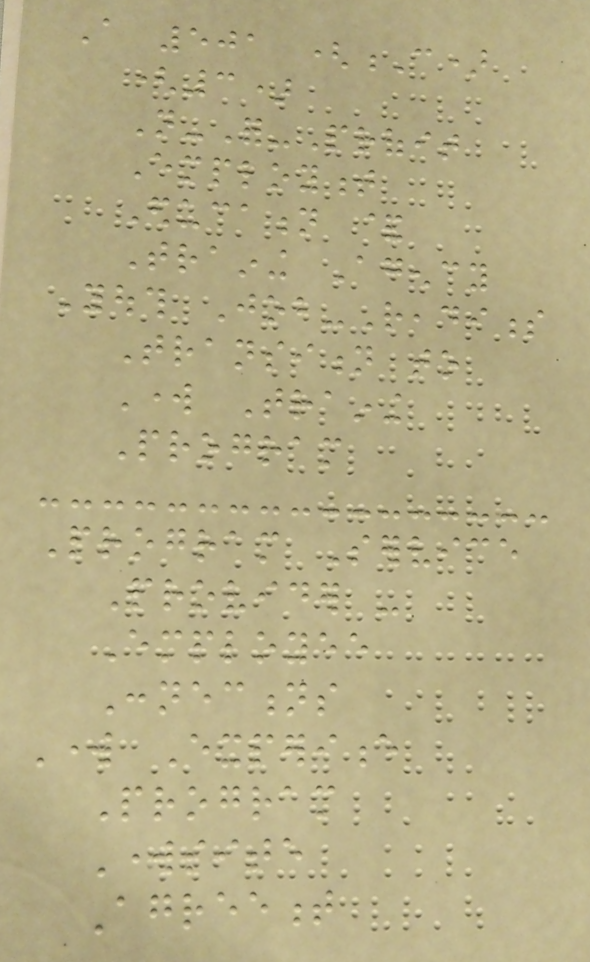A 501 (C)
(3)
Not-For-Profit
Employment
Education &
Training Agency
Youth Job-Readiness
Transition to
Work Training
Program
Program Service
Provider -
Employee
Connections
Work Experience
Program
Worksite
Agreement
